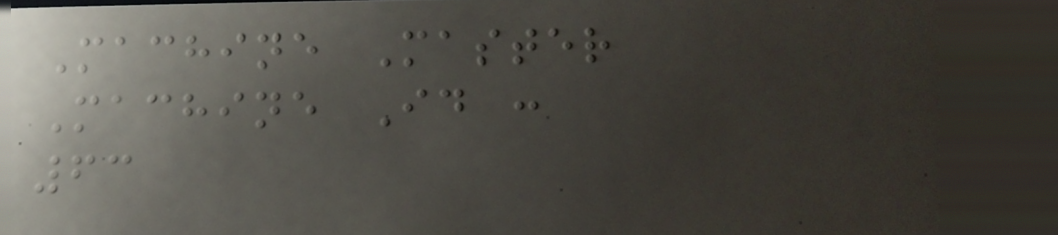Machine Master
Machine Id :
63
